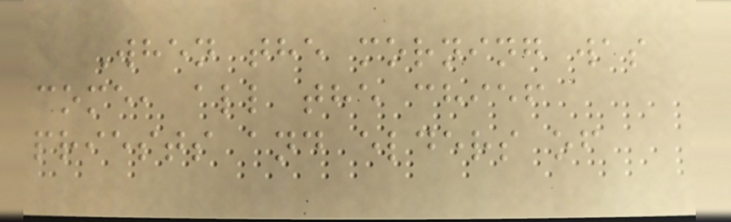When the morning was
come, all the chief
priests and elders of
